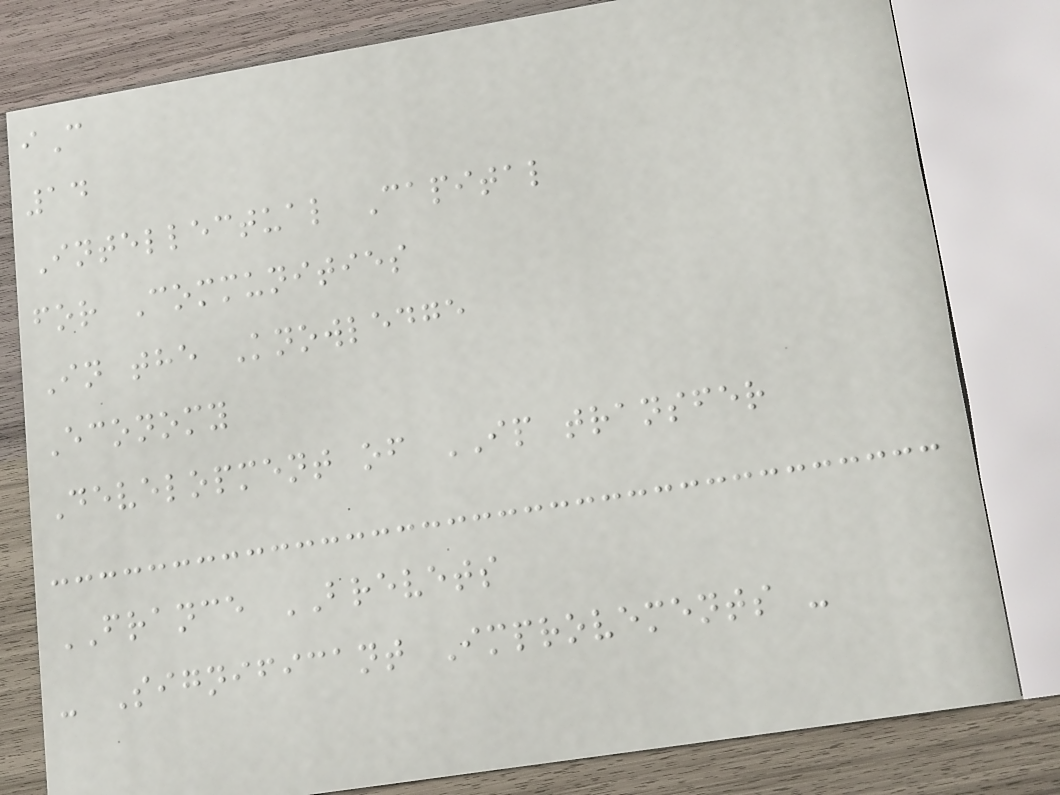iC
14
Intellectual Capital
for Communities
In the Knowledge
Economy
Development of IP transfer
FRANCE BREVETS
- Significant Improvements -
